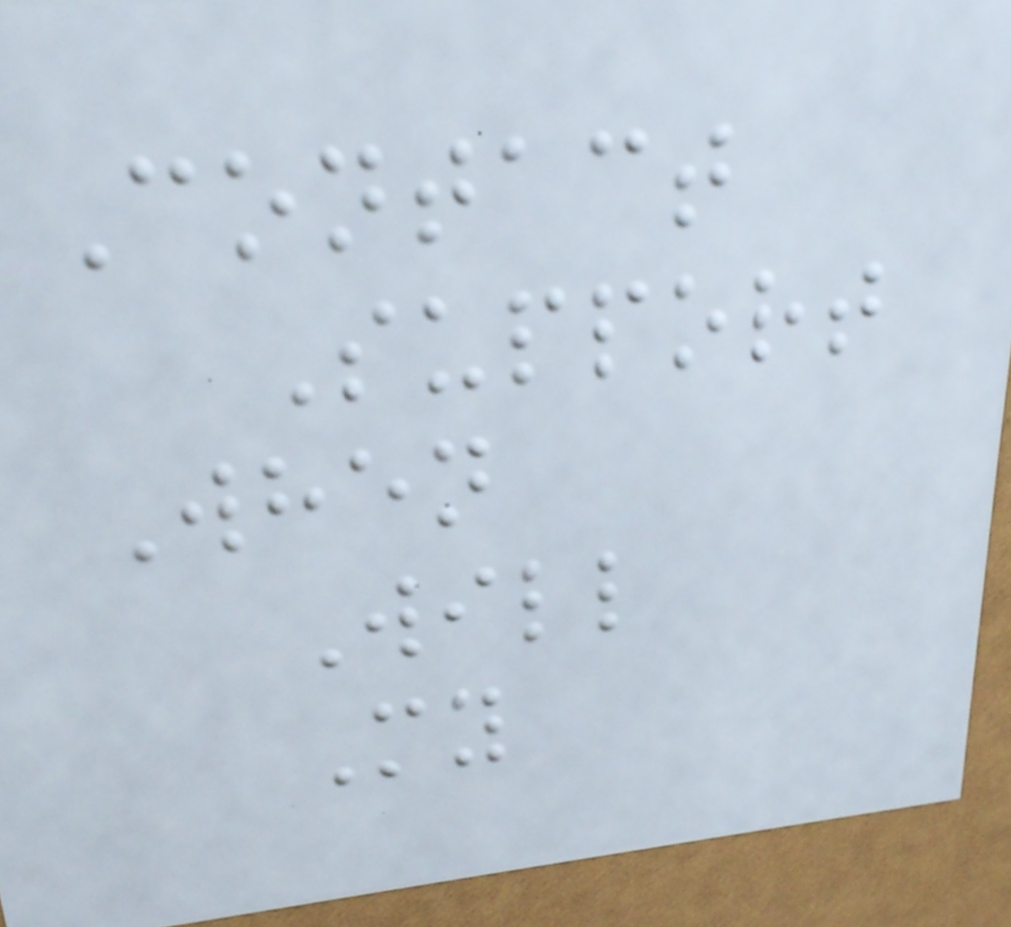Contact
Support
When
Will
My
